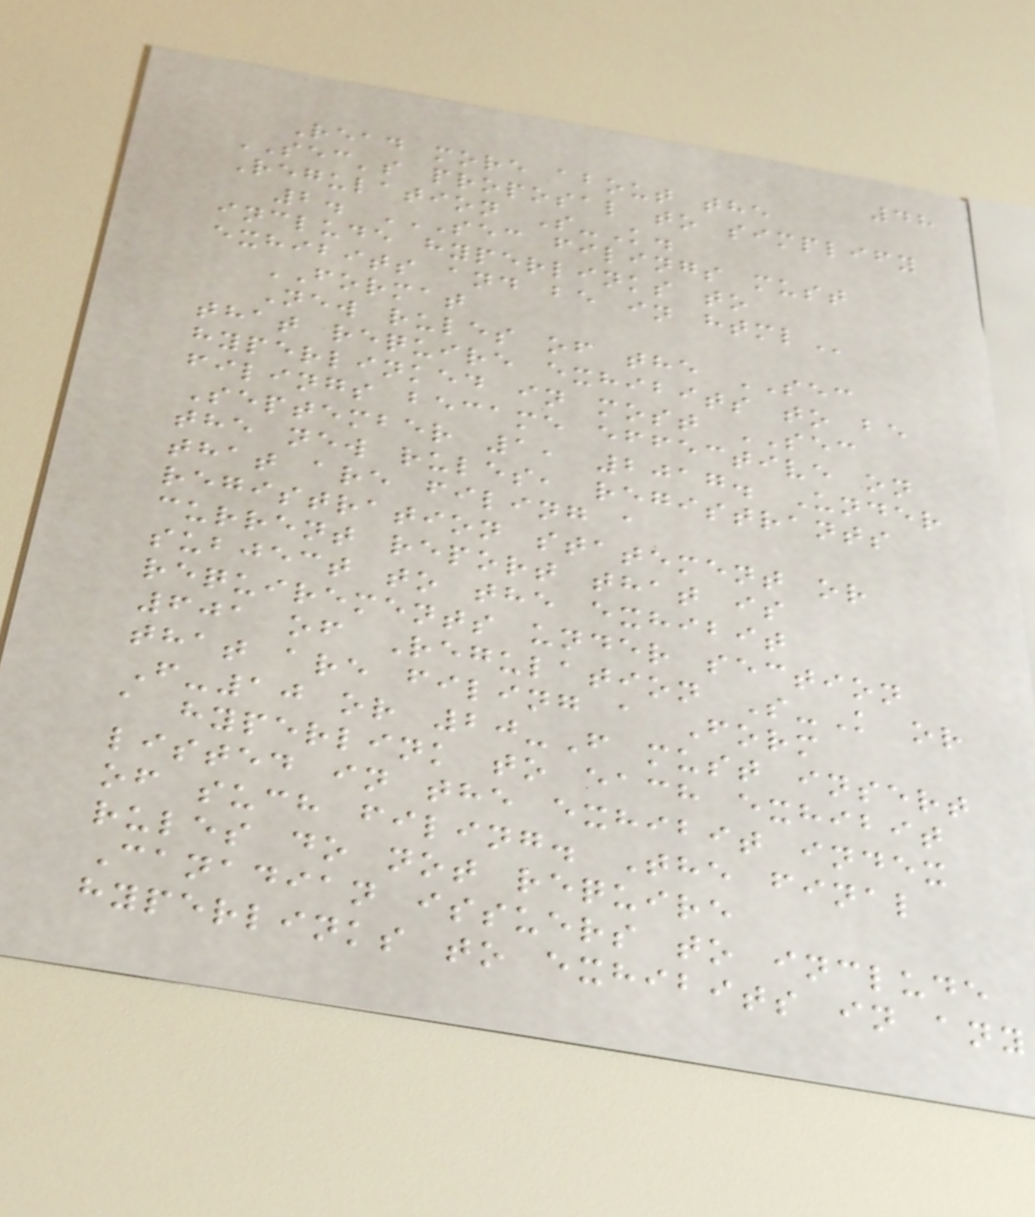48
Read more about the
SEC's proposal to simplify
Regulation S-K.
2. SEC FILINGS MUST
INCLUDE HYPERLINKS TO
EXHIBITS AND BE IN HTML
FORMAT
New rules of the SEC
that require exhibits to be
hyperlinked in most SEC
filings became effective on
September 1, 2017. Under
the new rules, registrants
that are filing a
registration statement or
current report that is
subject to the exhibit
requirements under section
601 of Regulation S-K or
that are filing a Form
F-10 or 20-F must insert
a hyperlink to each exhibit
listed in the exhibit index
of such filing. The final
rules do not require
Canadian issuers to include
hyperlinks to exhibits in any
